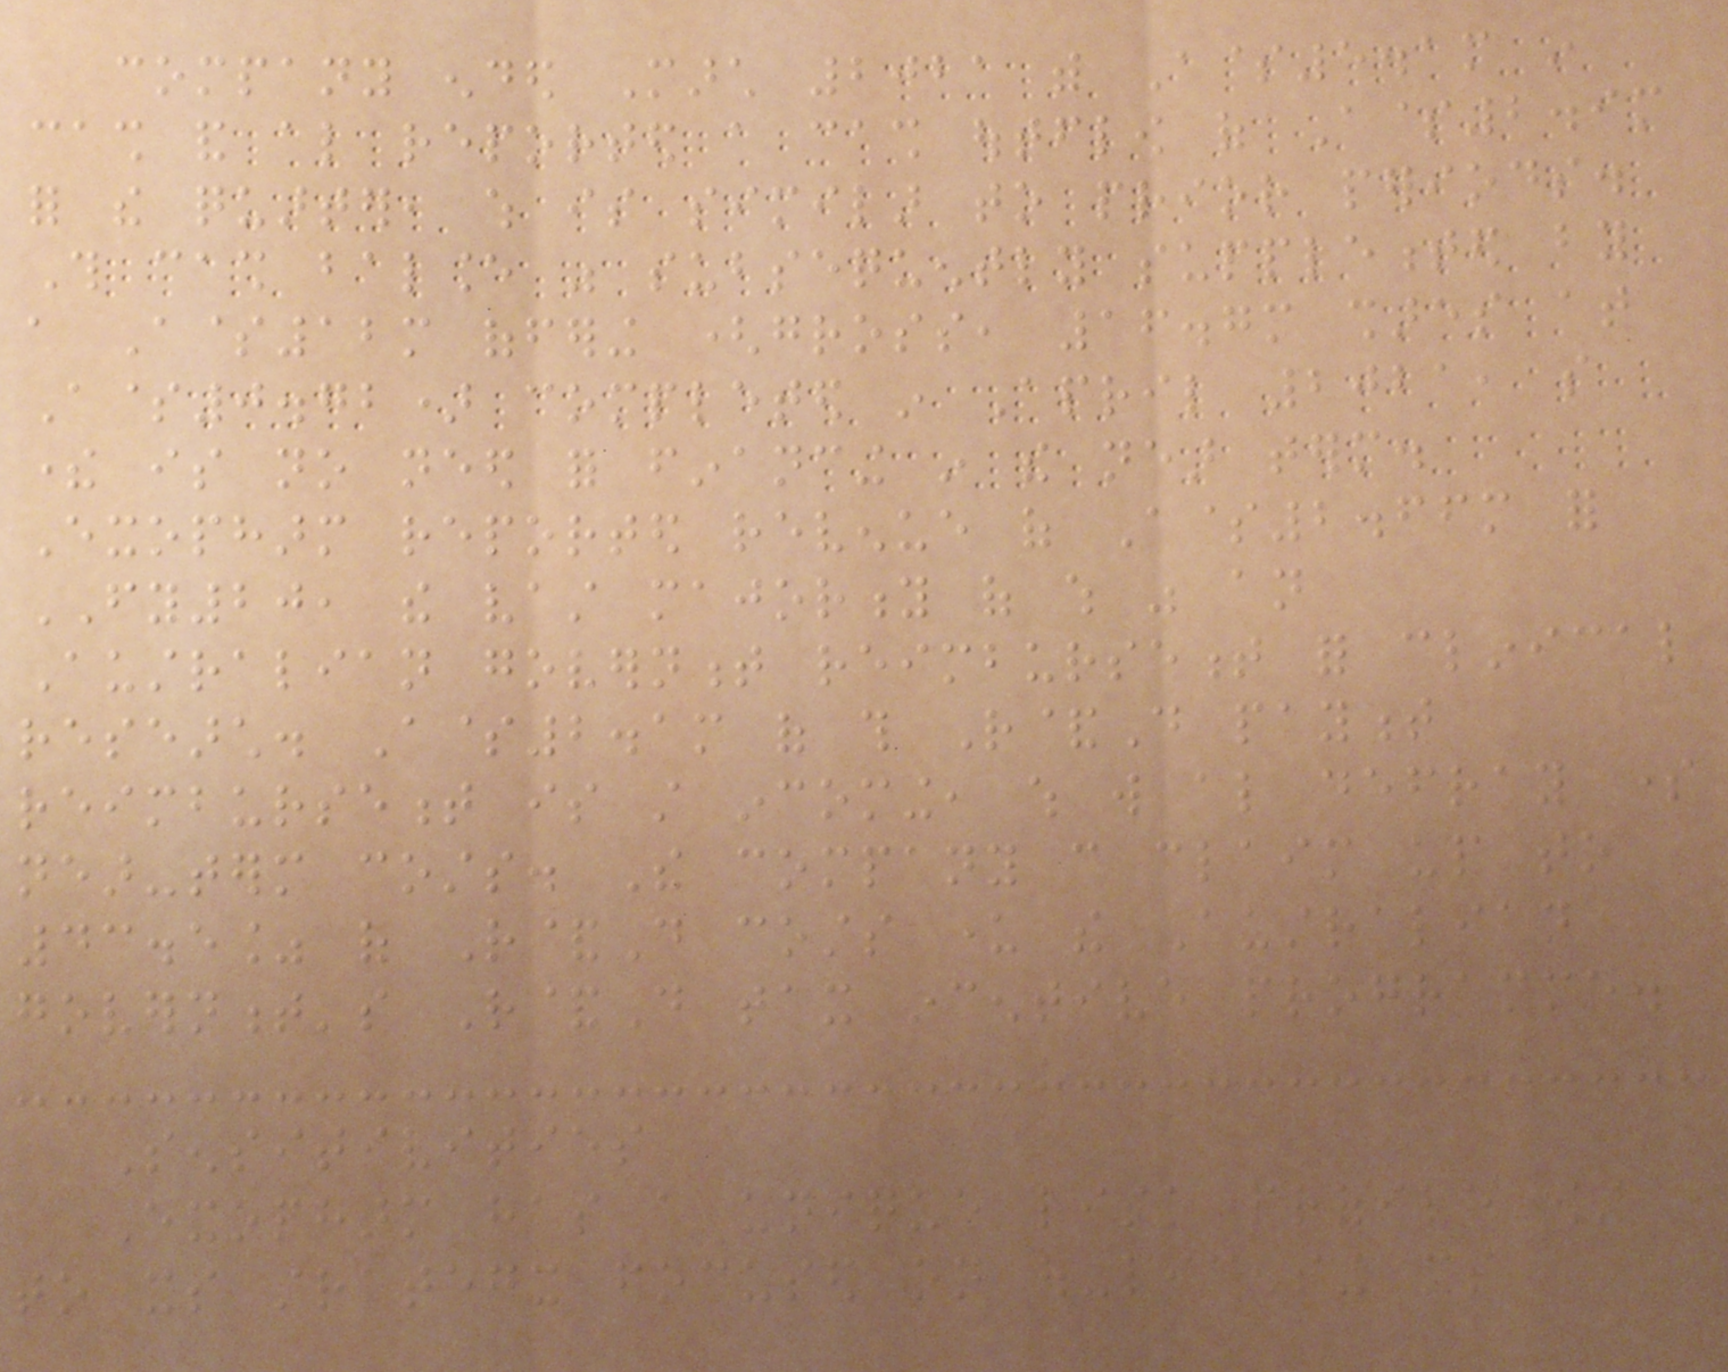company ended March 2021 with A$5.1m in
cash and also reported a cash outflow of A$2.9m
for the quarter, which is similar to prior periods.
This cash balance was subsequently supplemented by
a A$12m offering (gross, 16.7m shares at
A$0.72) completed in April 2021, so
there is no need for financing in the near term.
Exopharm reported revenue of A$2.66m for
FY20, the vast majority of which was an
Australian government reimbursement for clinical
research. A$2.1m of this R&D payment
reimbursement is still incoming, which will also defray some
near-term costs. The company can claim up to
43.5% of R&D costs under the Australian
government's R&D tax incentive programme.
Sensitivities
Exopharm has a unique risk profile owing
to its strategy focused on out-licensing its
